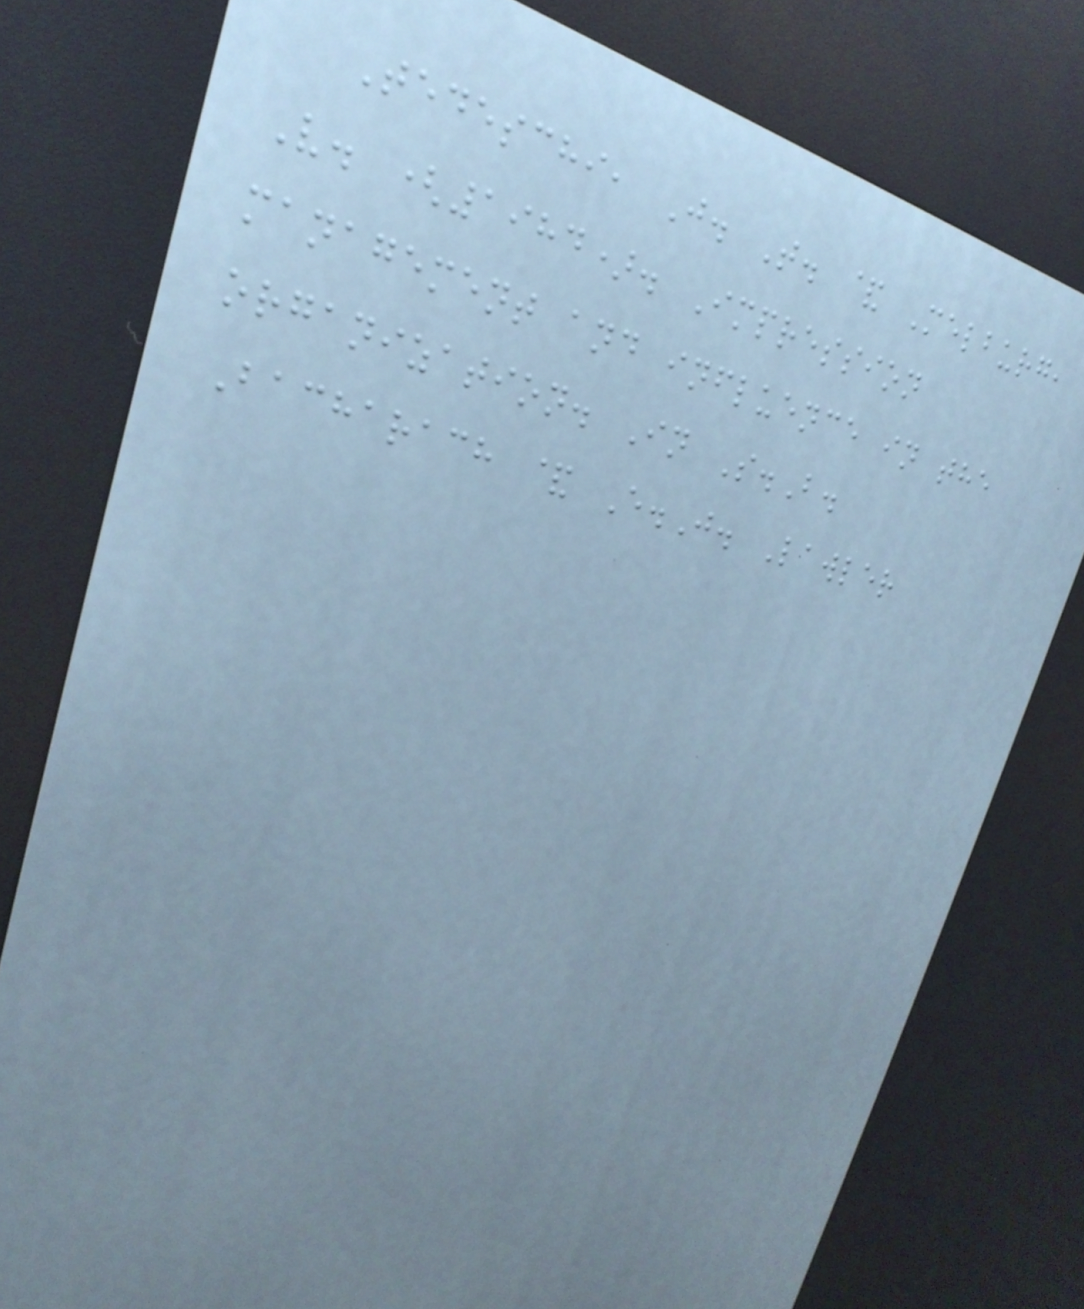Tedeschi, J. T. & Melburg,
V. (1984). Impression
management and influence in the
organization. In S.B.
Bacharach & E.J. Lawler
